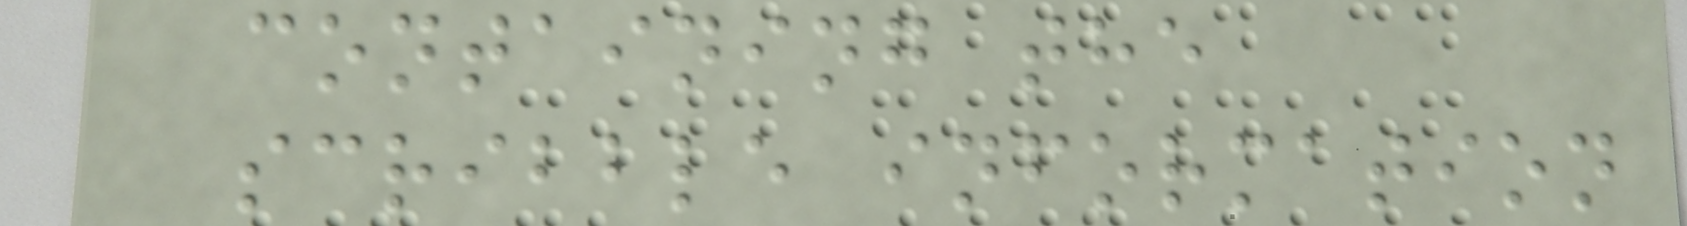containing the
scribble information
